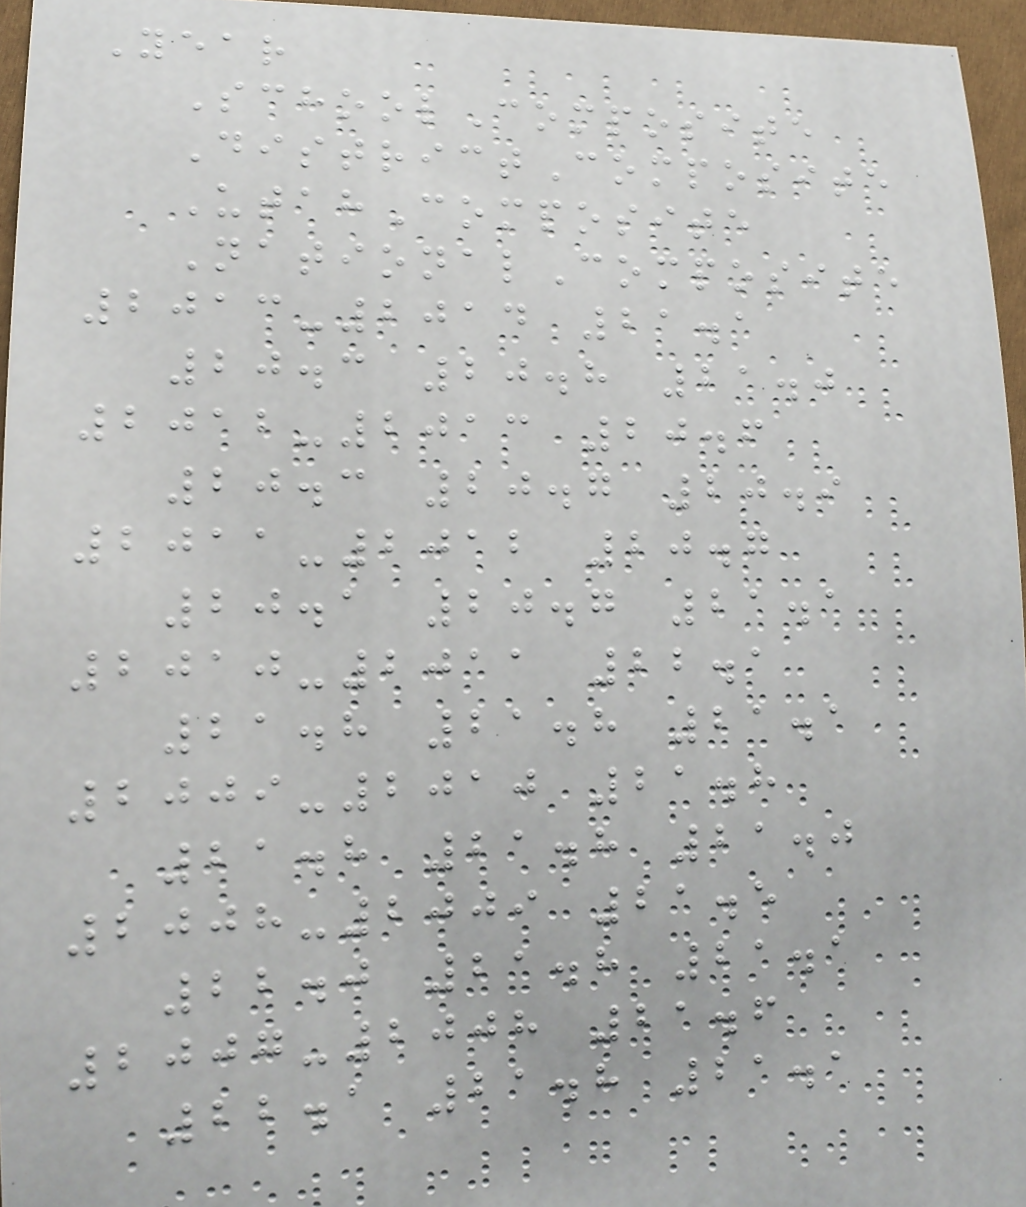Year
SchoolComposite
DistrictComposite
UtahComposite
NationalComposite
2013-2014 21.1
20.3 20.8 21.0
2012-2013 20.6
20.3 20.7 20.9
2011-2012 20.7
20.1 20.7 21.1
2010-2011 22.1
21.8 21.8 21.1
2009-2010 21.8
21.8 21.8 21.0
2008-2009 21.5
22.0 21.8 21.1
2007-2008 21.6
22.1 21.8 21.1
